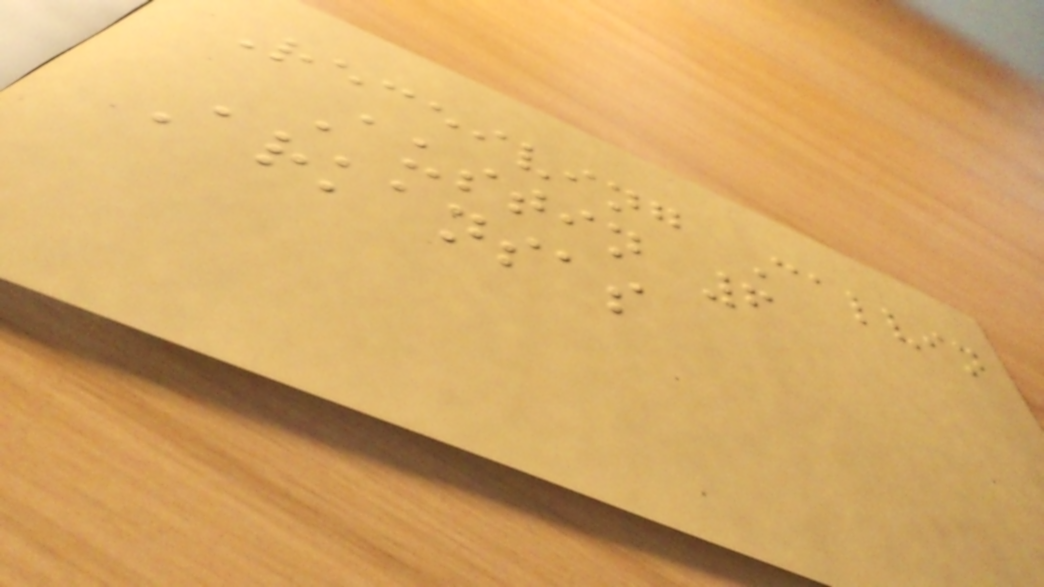Receiving Calvin
Austin 6
Arkansas
